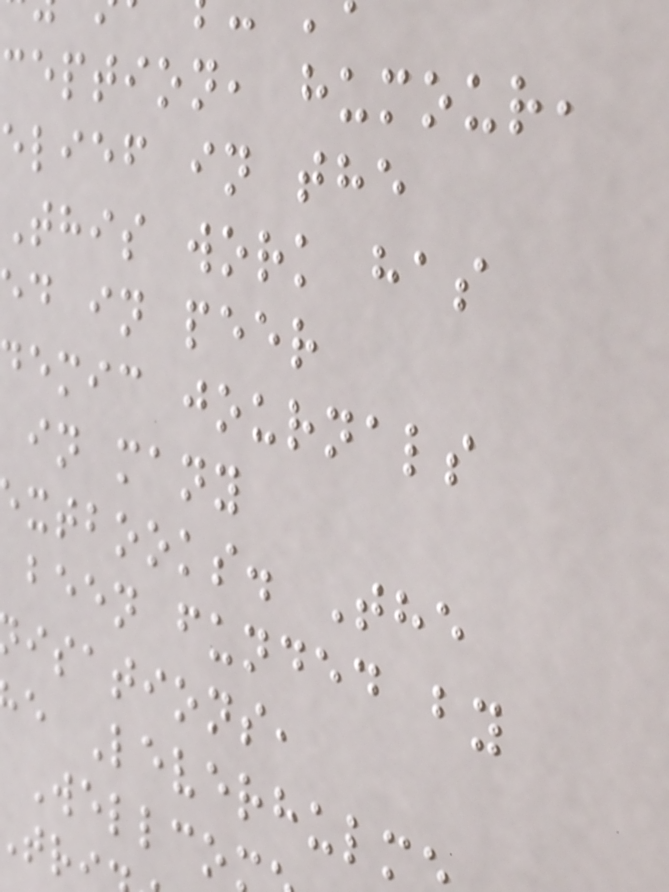ception, humour,
elief in the
This work has
ed in peer
demic journals
in many
xtbooks. The
been funded by
isations,
e Leverhulm
Wellco
